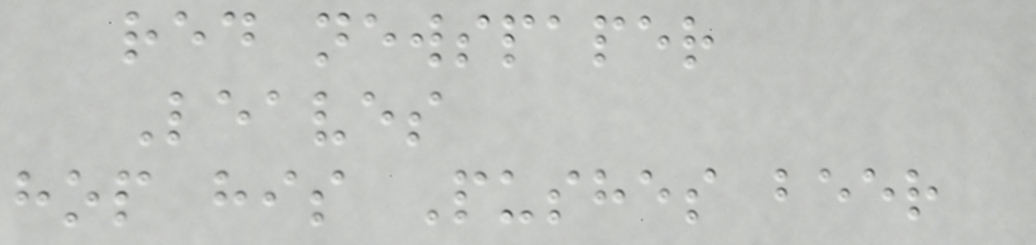red newspaper
Leaves
hop his Pushes beer
